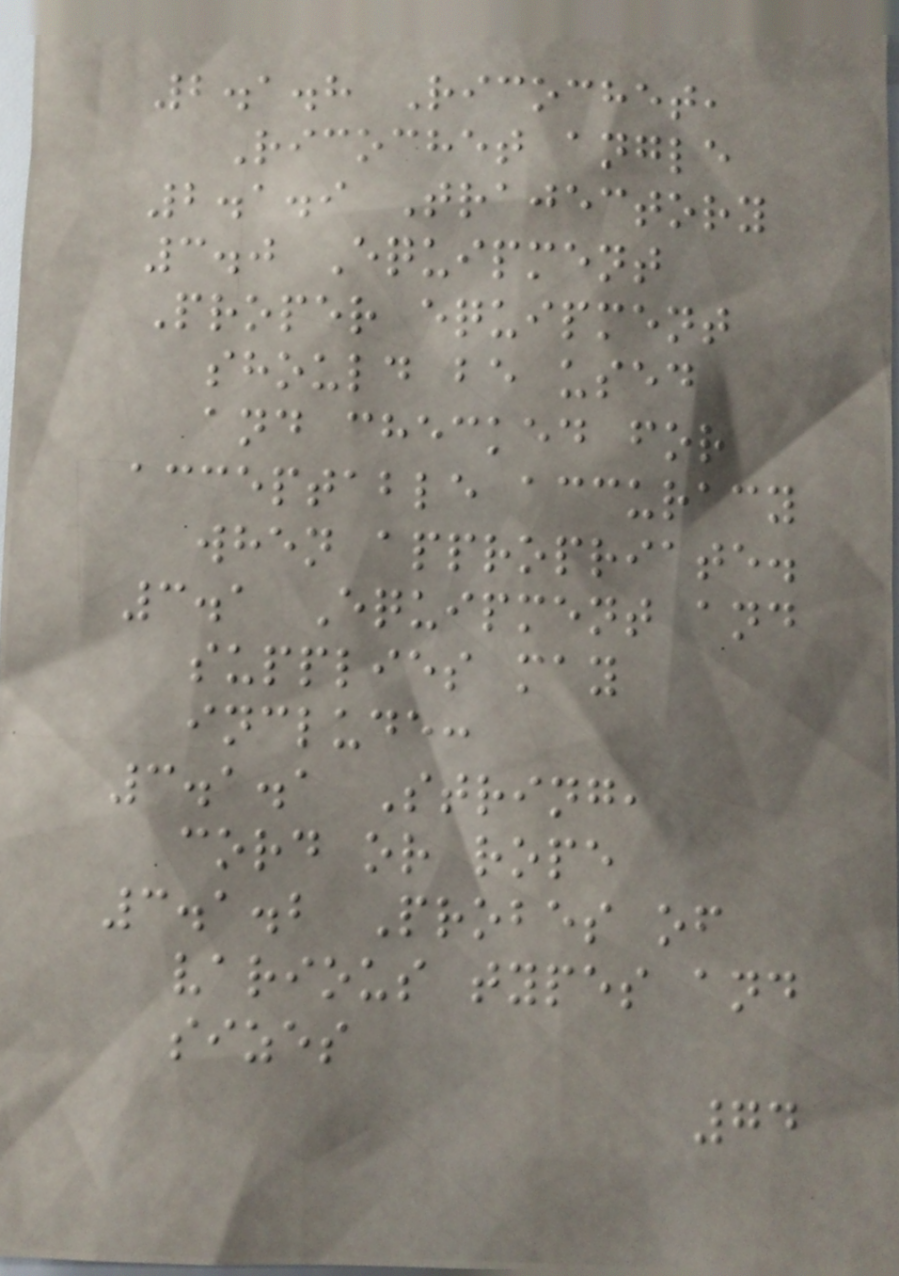2.1.8 Ricochet,
Ricochet angle
2.1.9 Trajectory
3.0 Equipment
Proper equipment
should be used
and checked for
acceptable accuracy
when appropriate.
3.1 Equipment and
supplies may
include:
3.1.1 String,
cord or rope
3.1.2 Probes of
various types and
sizes
74
